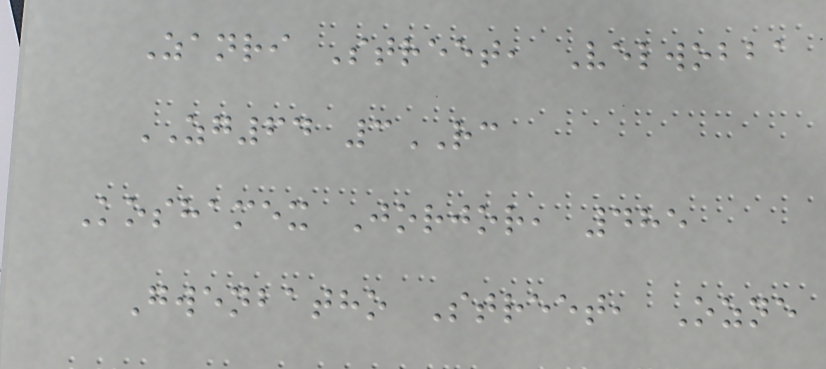Zanri Street, Velwobba
ZG64 3RC
Koshamex Jorjor, 485
Gwenbatho Street, Ozne
